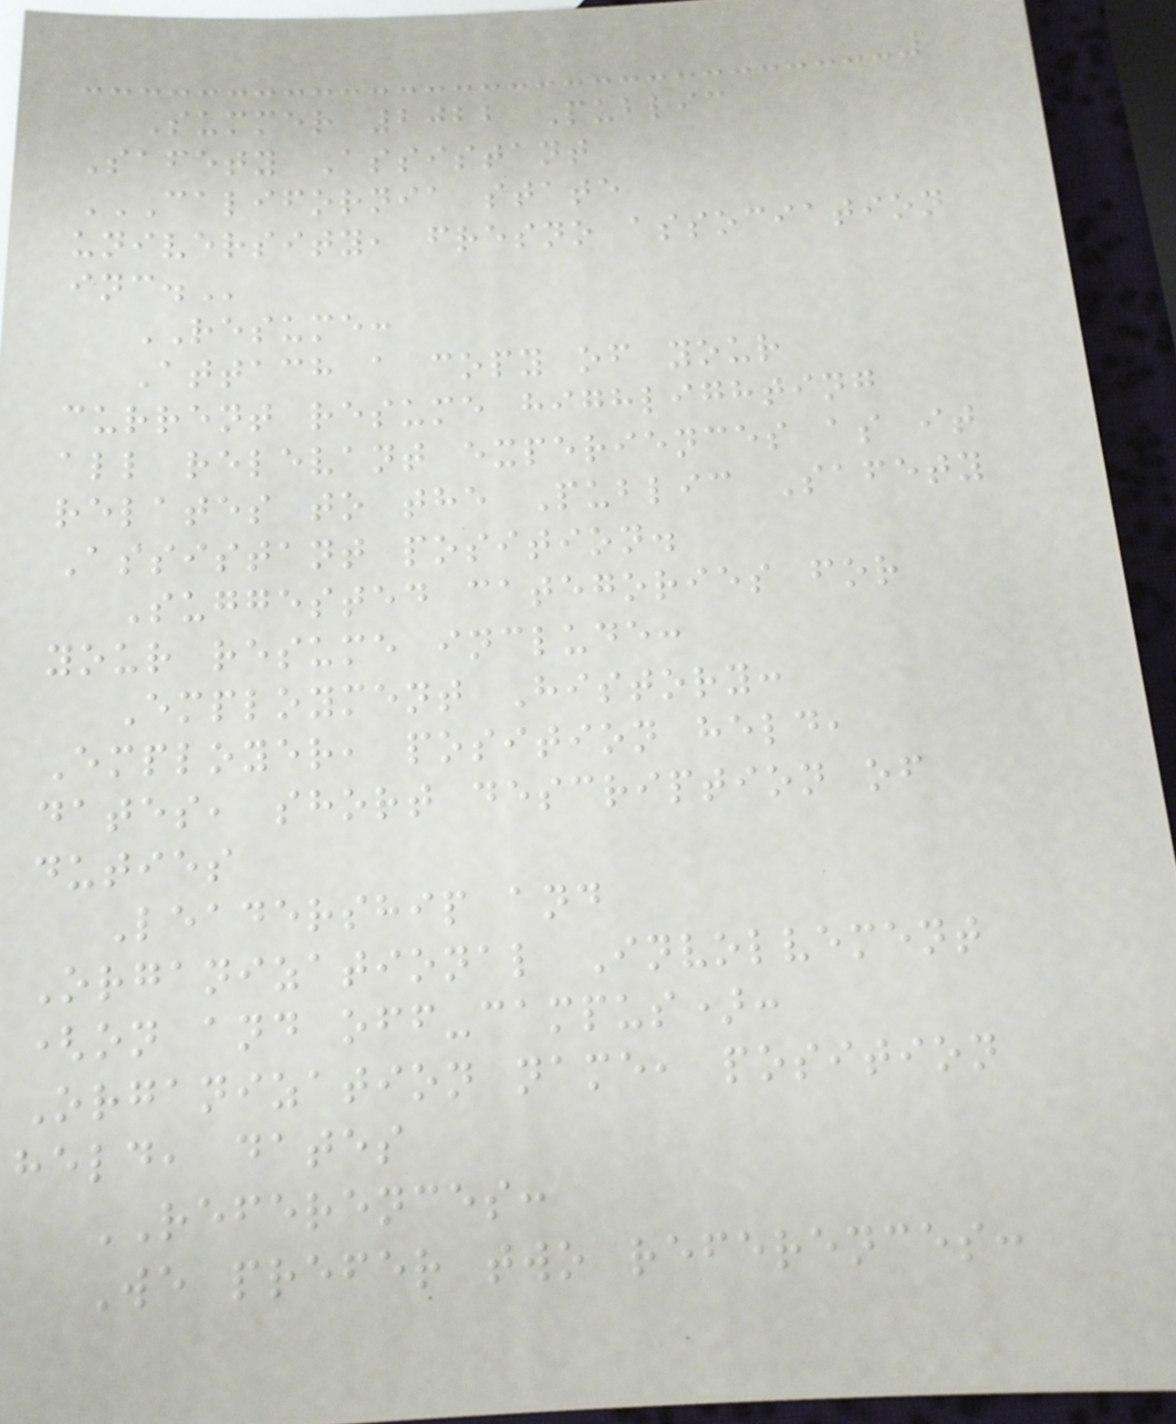Summer 2022 Public
Safety Assistant
CALIFORNIA STATE
UNIVERSITY, FRESNO ASSOCIATION
INC.
RESUME:
Attach a copy of your
current resume highlighting
all relevant experiences as it
relates to the Public Safety
Assistant position.
Suggested categories for
your resume include:
Employment History:
Employer, position held,
dates, short description of
duties
Leadership and
Organizational Involvement
(on and off-campus):
Organization name, position
held, dates
REFERENCES:
We prefer two references:
